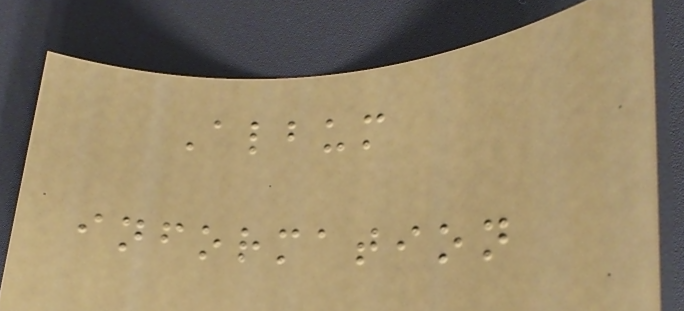Album
information
